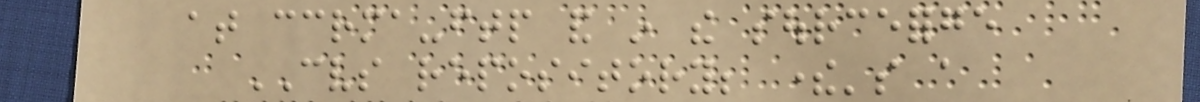at ccrma-ftp and in the sourceforge
CVS repository; there's a
